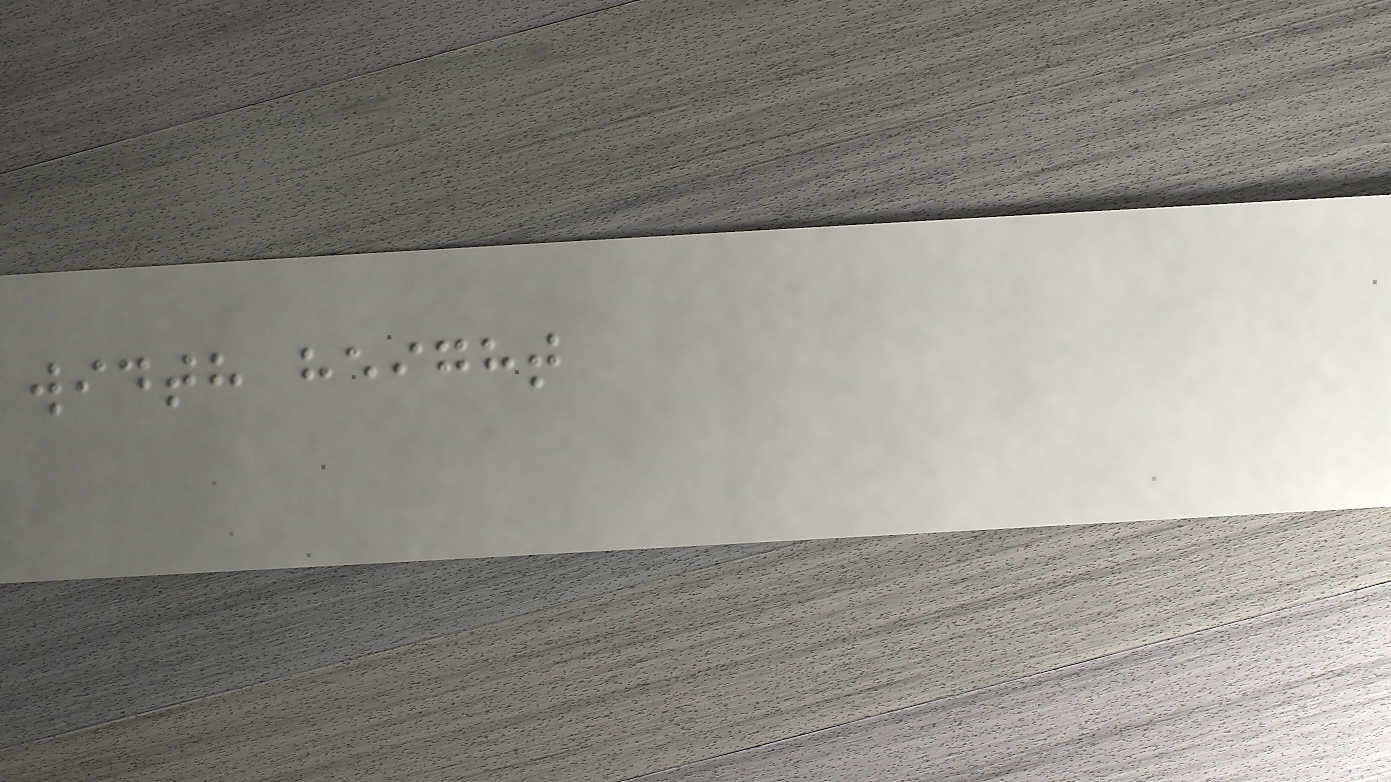width height
